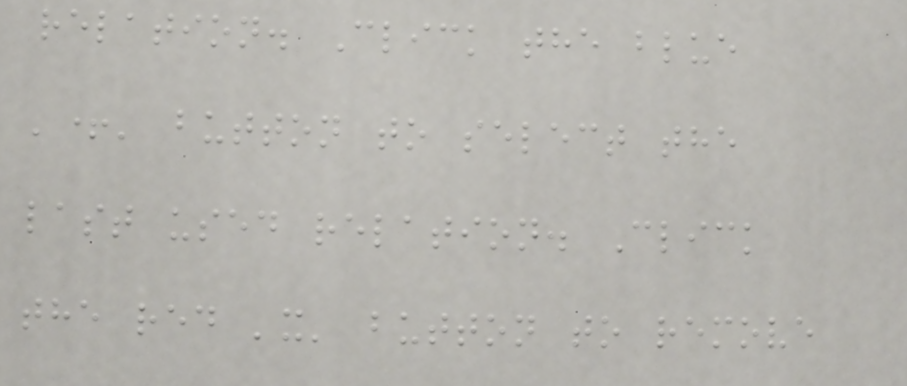relation. Click the blue
'+' button to select the
last used relation. Click
the red 'x' button to remove
